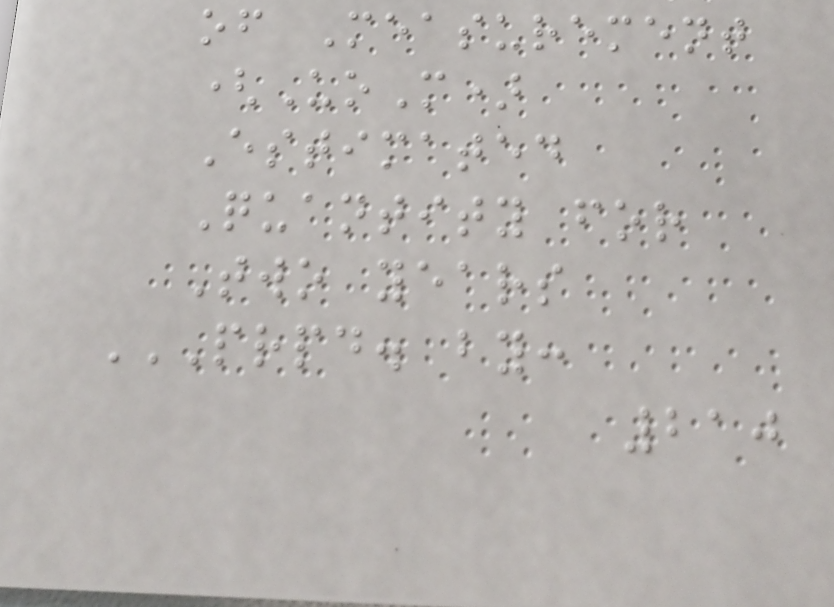of Measurement
(UoM)
Estimated
Quantity for
Two years
PRPD. BY:
210
